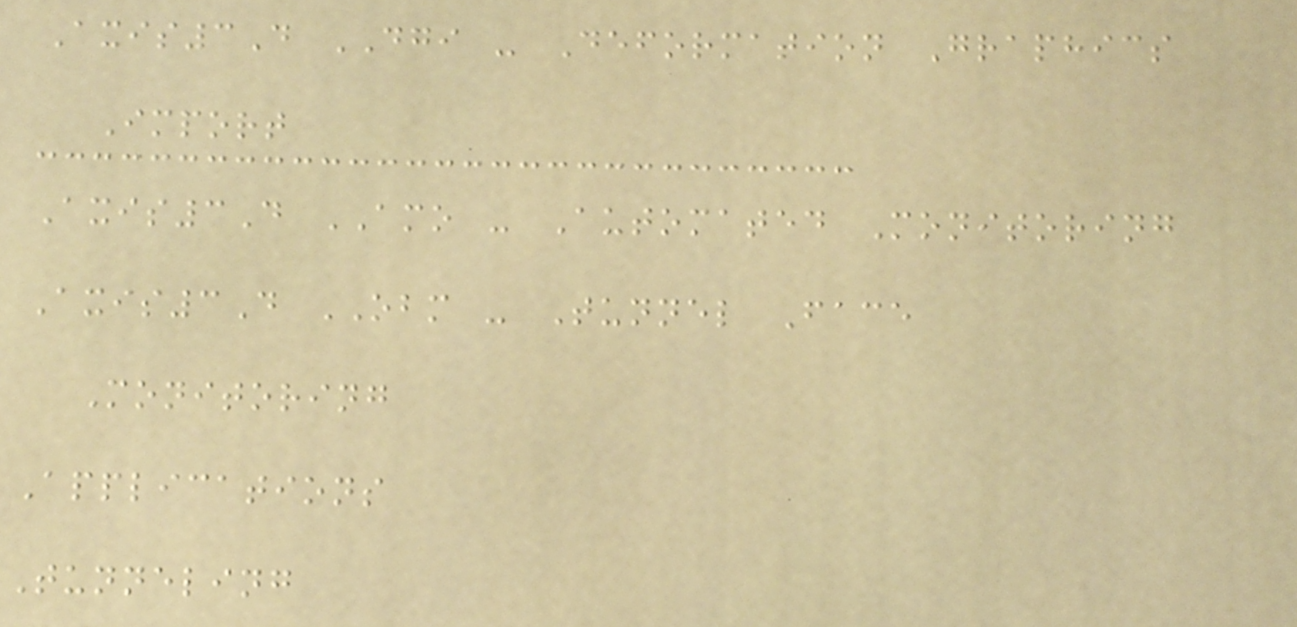Axis3D DGI - Deformation Graphics
Import
Axis3D AMO - Automated Monitoring
Axis3D OBM - Tunnel Face
Monitoring
Applications
Tunneling
